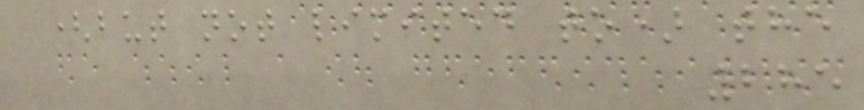(but not limited to) the
285
